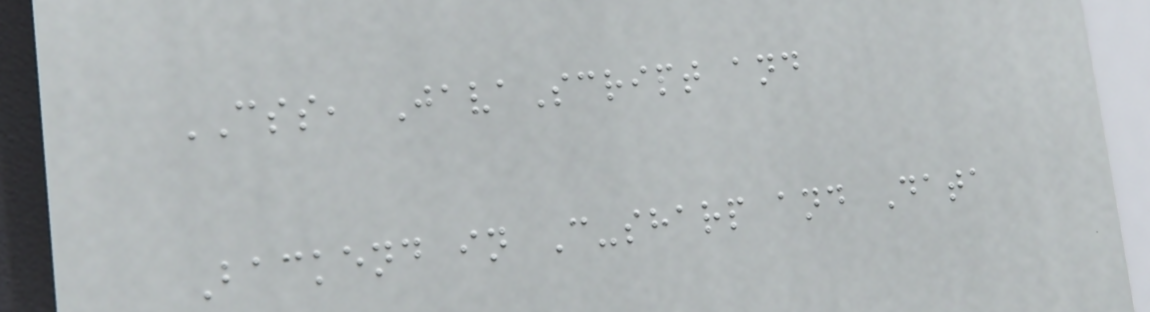CSS, JavaScript and
Backend in C-sharp and Data
